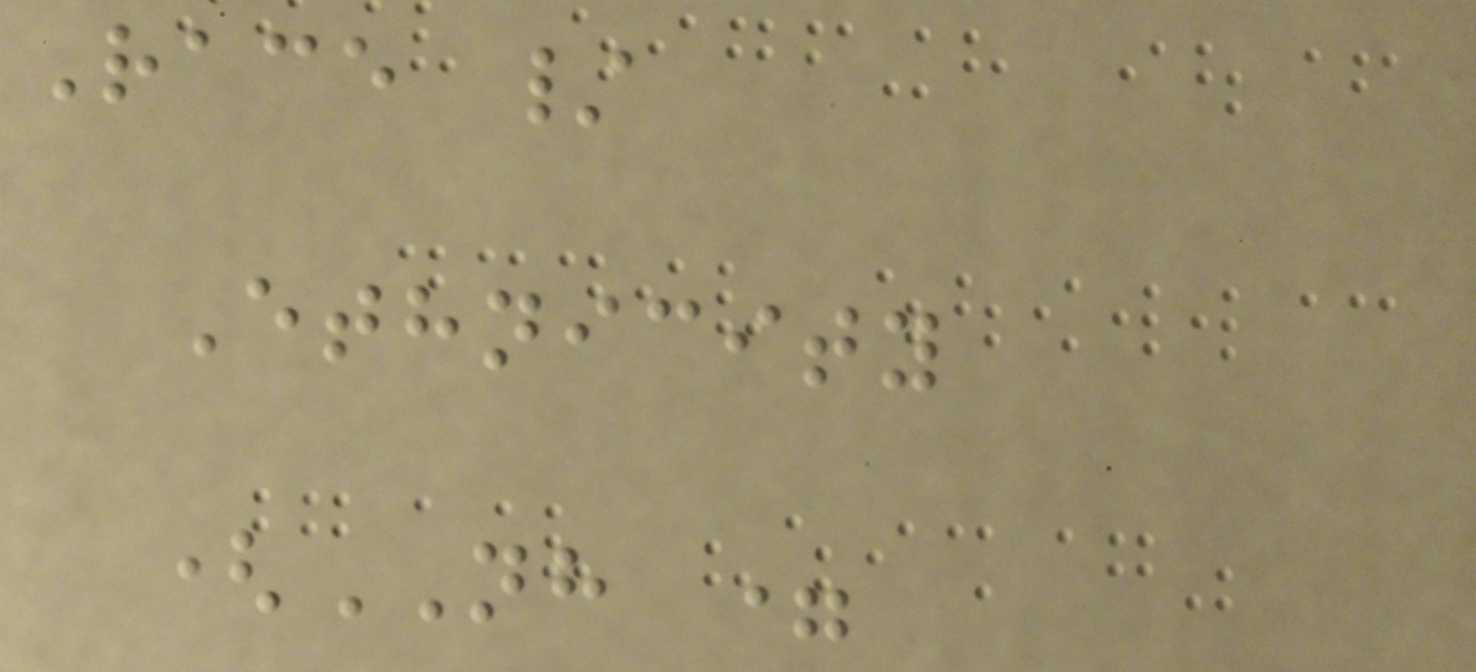Race /
Ethnicity
(NH =
